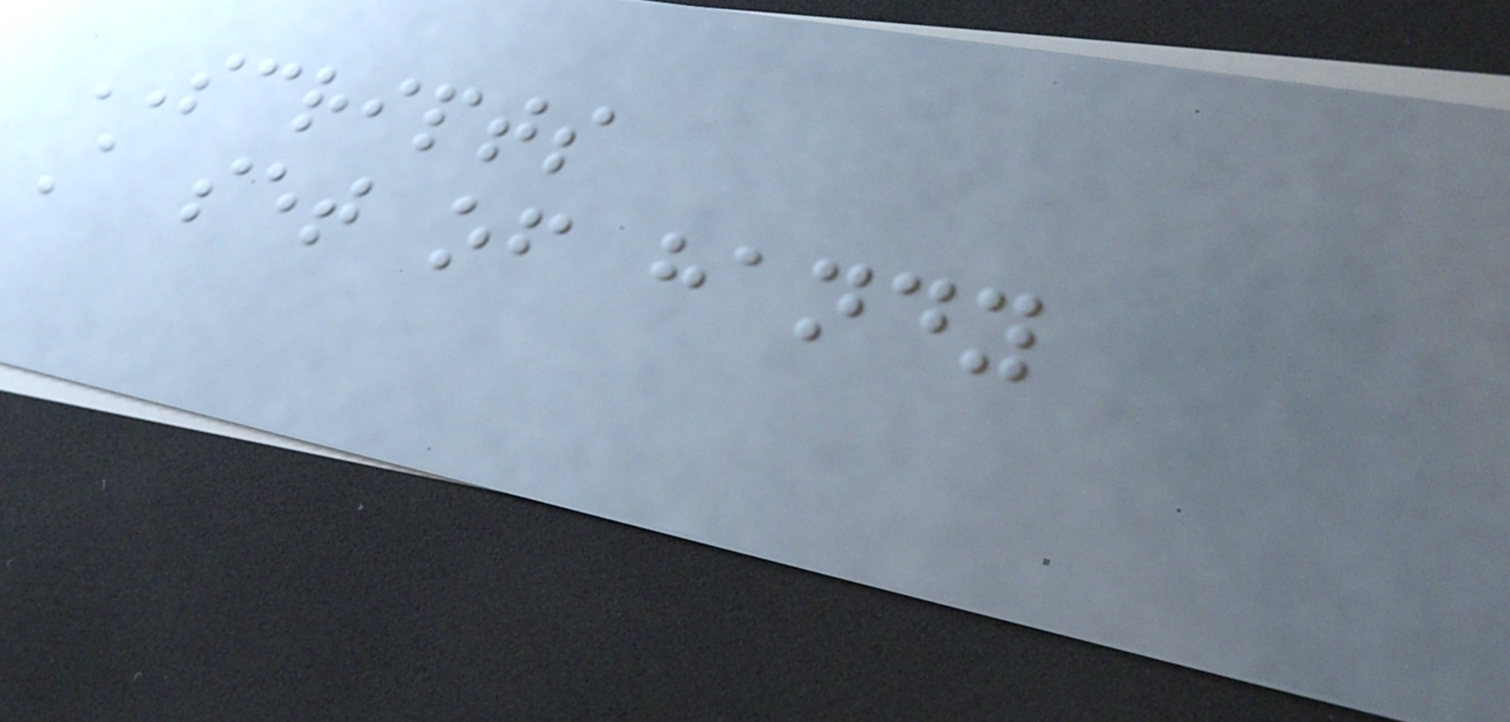SCRIPTS
A set of handy
